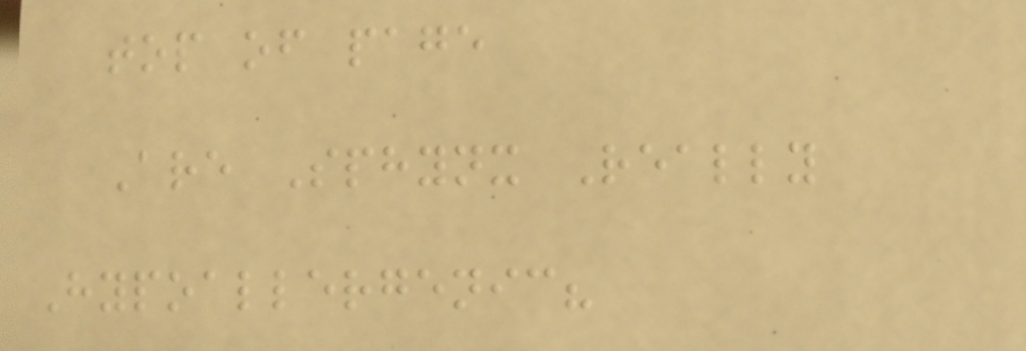top of page
Are Sphynx Really
Hypoallergenic?
